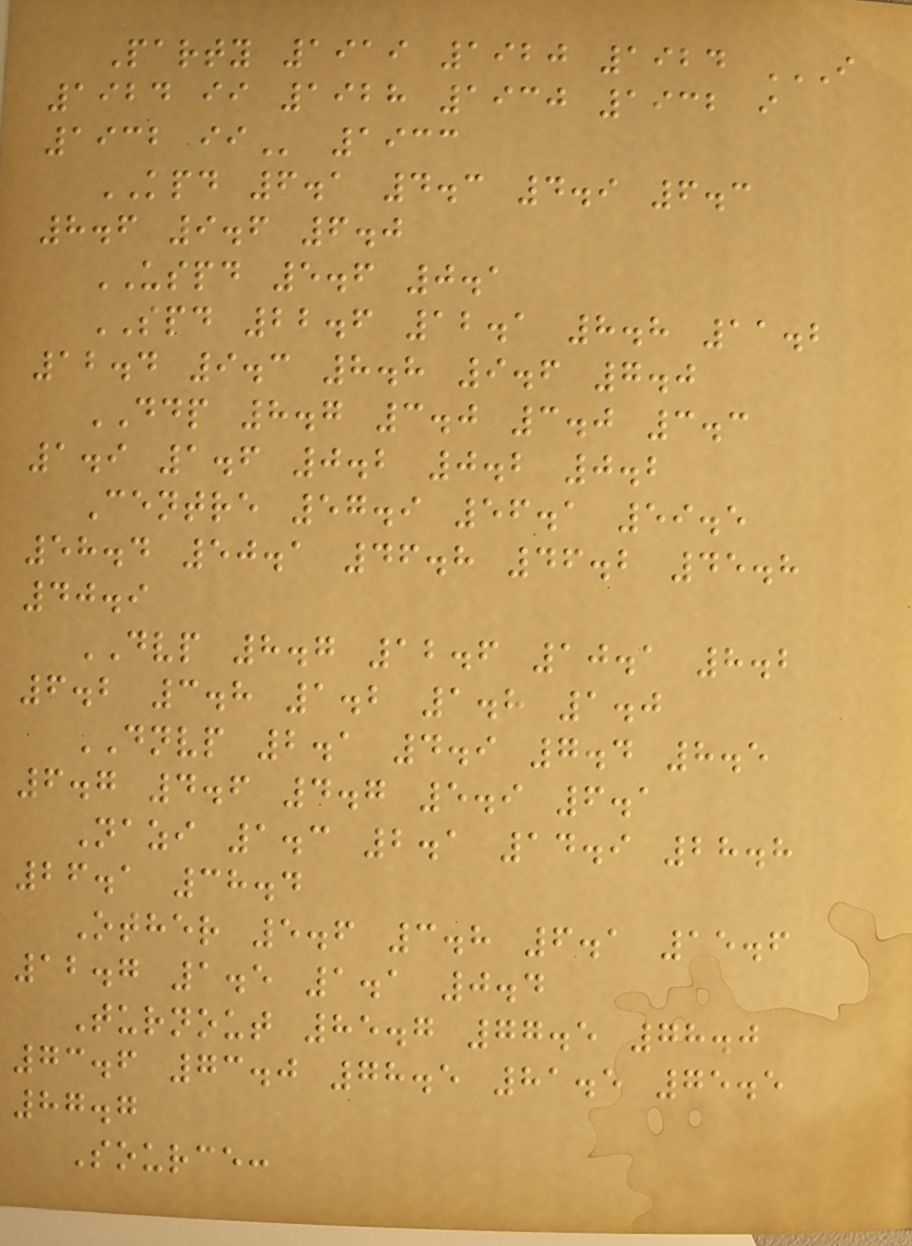Party 1919 1920 1924 I
1924 II 1928 1930 1932 I
1932 II 1933
KPD 6.1 4.3 4.9 6.3
8.6 9.6 6.0
USPD 5.6 0.1
SPD 22.6 12.1 8.8 11.2
12.4 9.3 8.8 9.6 7.0
DDP 8.7 3.0 3.0 3.3
1.9 1.6 0.2 0.2 0.2
Centre 57.9 56.1 59.5
58.4 50.1 46.8 46.2 45.8
40.9
DVP 8.7 12.6 10.1 8.2
6.2 3.8 1.2 1.8 1.0
DNVP 2.1 4.9 7.4 8.5
6.7 4.6 4.7 5.9 6.1
Nazi 1.3 2.1 14.9 28.8
26.1 38.4
Other 5.6 3.8 6.1 15.6
12.7 1.5 1.1 0.4
Turnout 85.7 77.5 78.0
73.6 73.0 78.5 81.5 75.5
87.7
Source:
